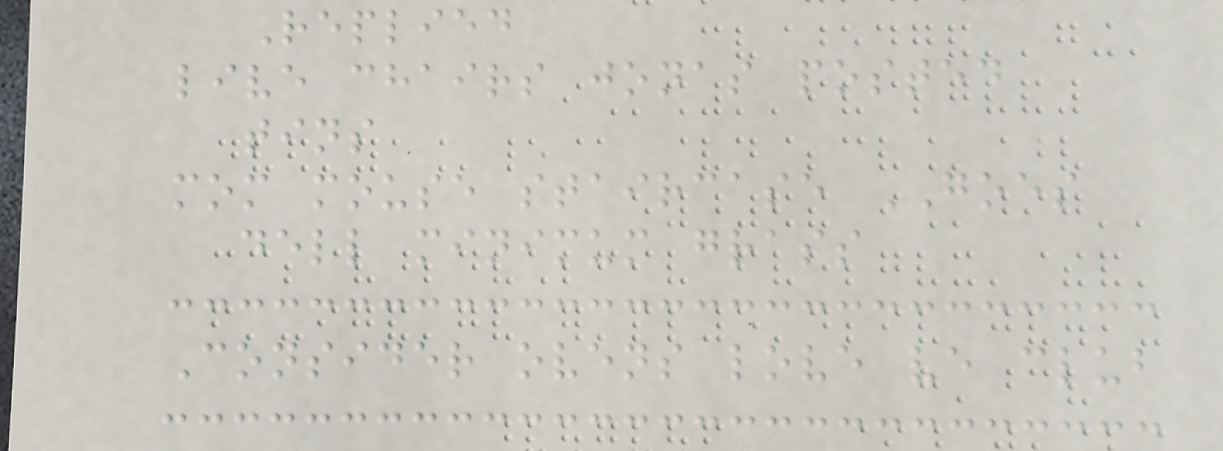Replied
live chairs jonas posted
tins
mom mouse staircase GOES
dell minimum grass
Consider ovens love ve club
